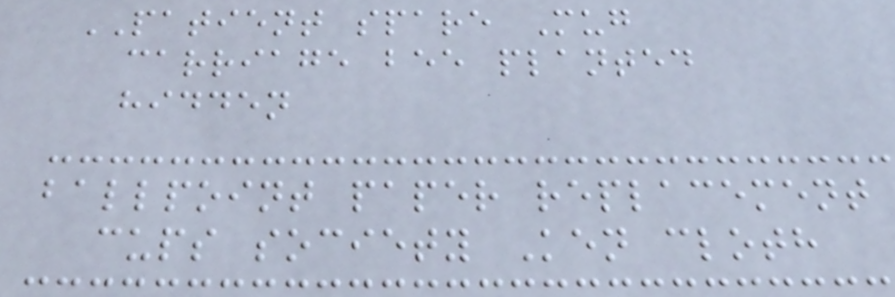PATIENT spare Mug
carriage bee planted
hidden
ballpoint paper replacement
cups society Ken cloth
